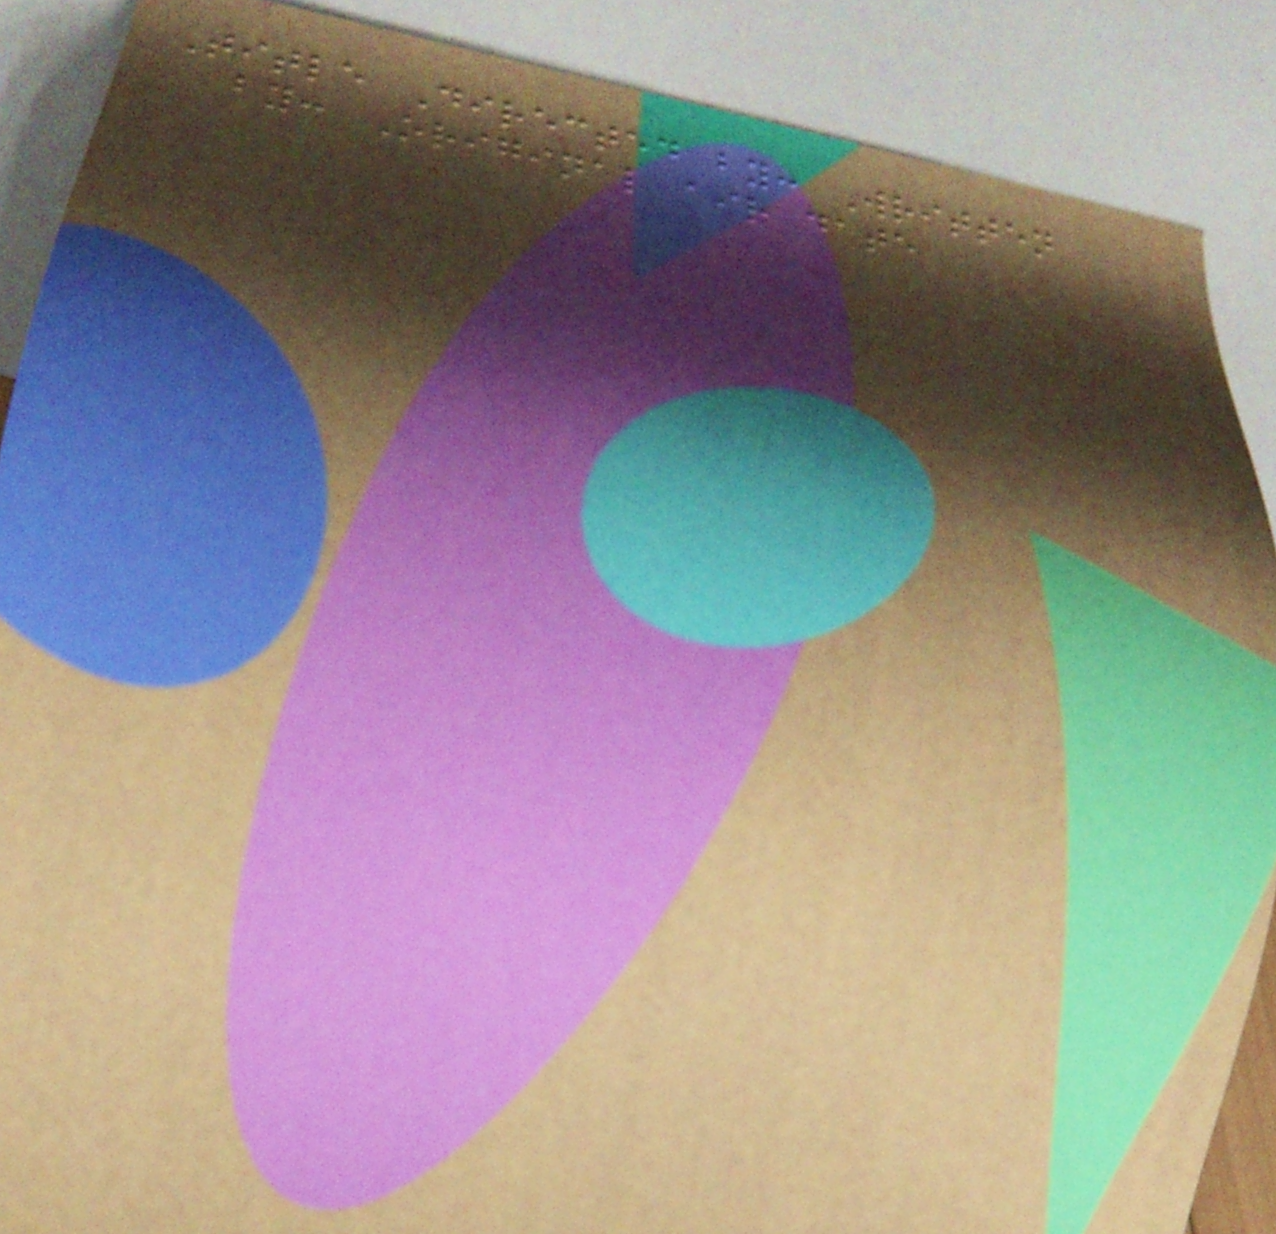Title Directed by: Written
by: Original air date
